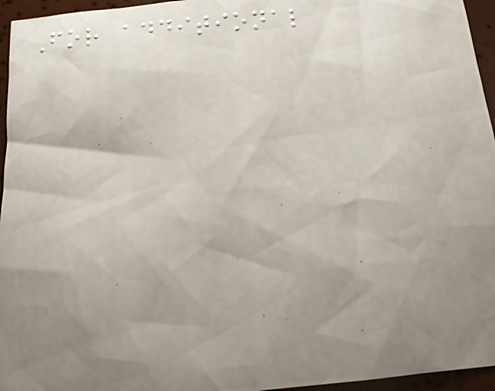For additional
